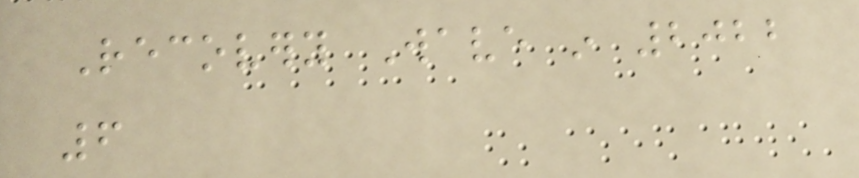Recovery Wave in 2022
6
